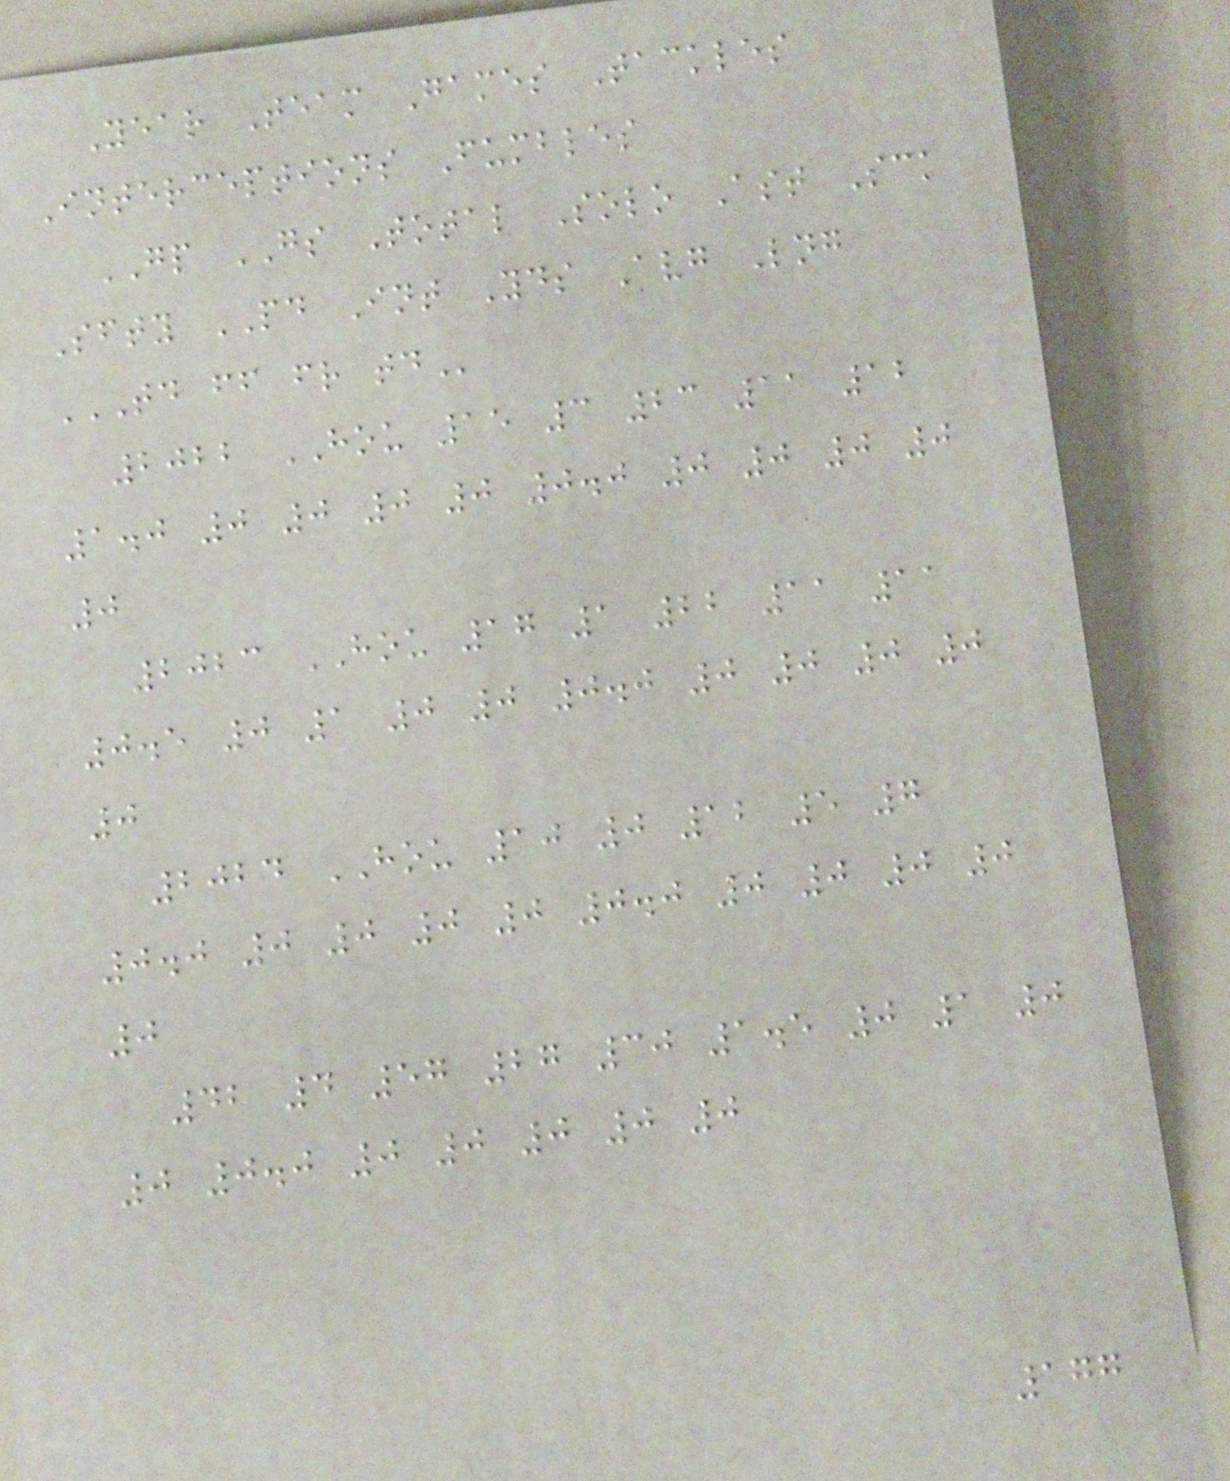Year Team Games Tackles
Interceptions Fumbles
GP GS Total Solo Ast Sck
Sfty PD Int Yds Avg Lng
TD FF FR TD
2022 HOU 15 3 23 11 12
1.0 0 0 0 0 0.0 0 0 0 0
0
2023 HOU 17 1 22 11 11
0.5 0 1 0 0 0.0 0 0 0 0
0
2024 HOU 10 0 12 5 7
0.0 0 0 0 0 0.0 0 0 0 0
0
42 4 57 27 30 1.5 0 1 0
0 0.0 0 0 0 0 0
177
